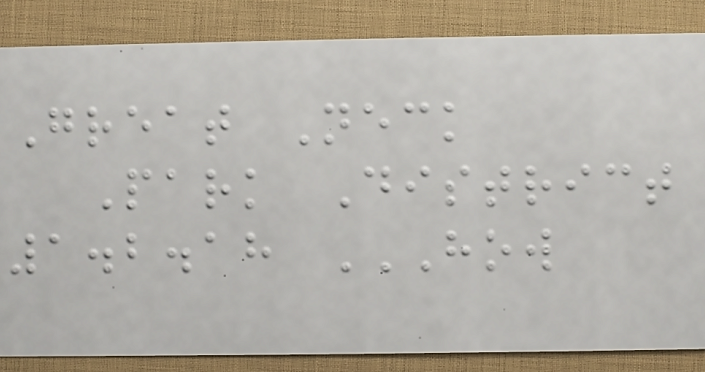Great Neck
Park District
1.2.18 HOW
